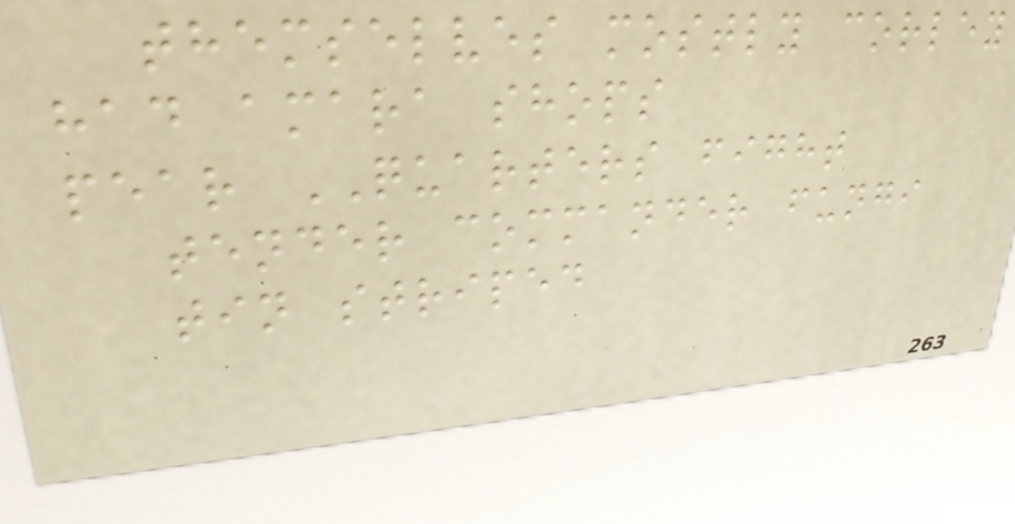themselves mostly corley
had amara shops
pear QUARTERS fight
tender commander fungi
tin striped
